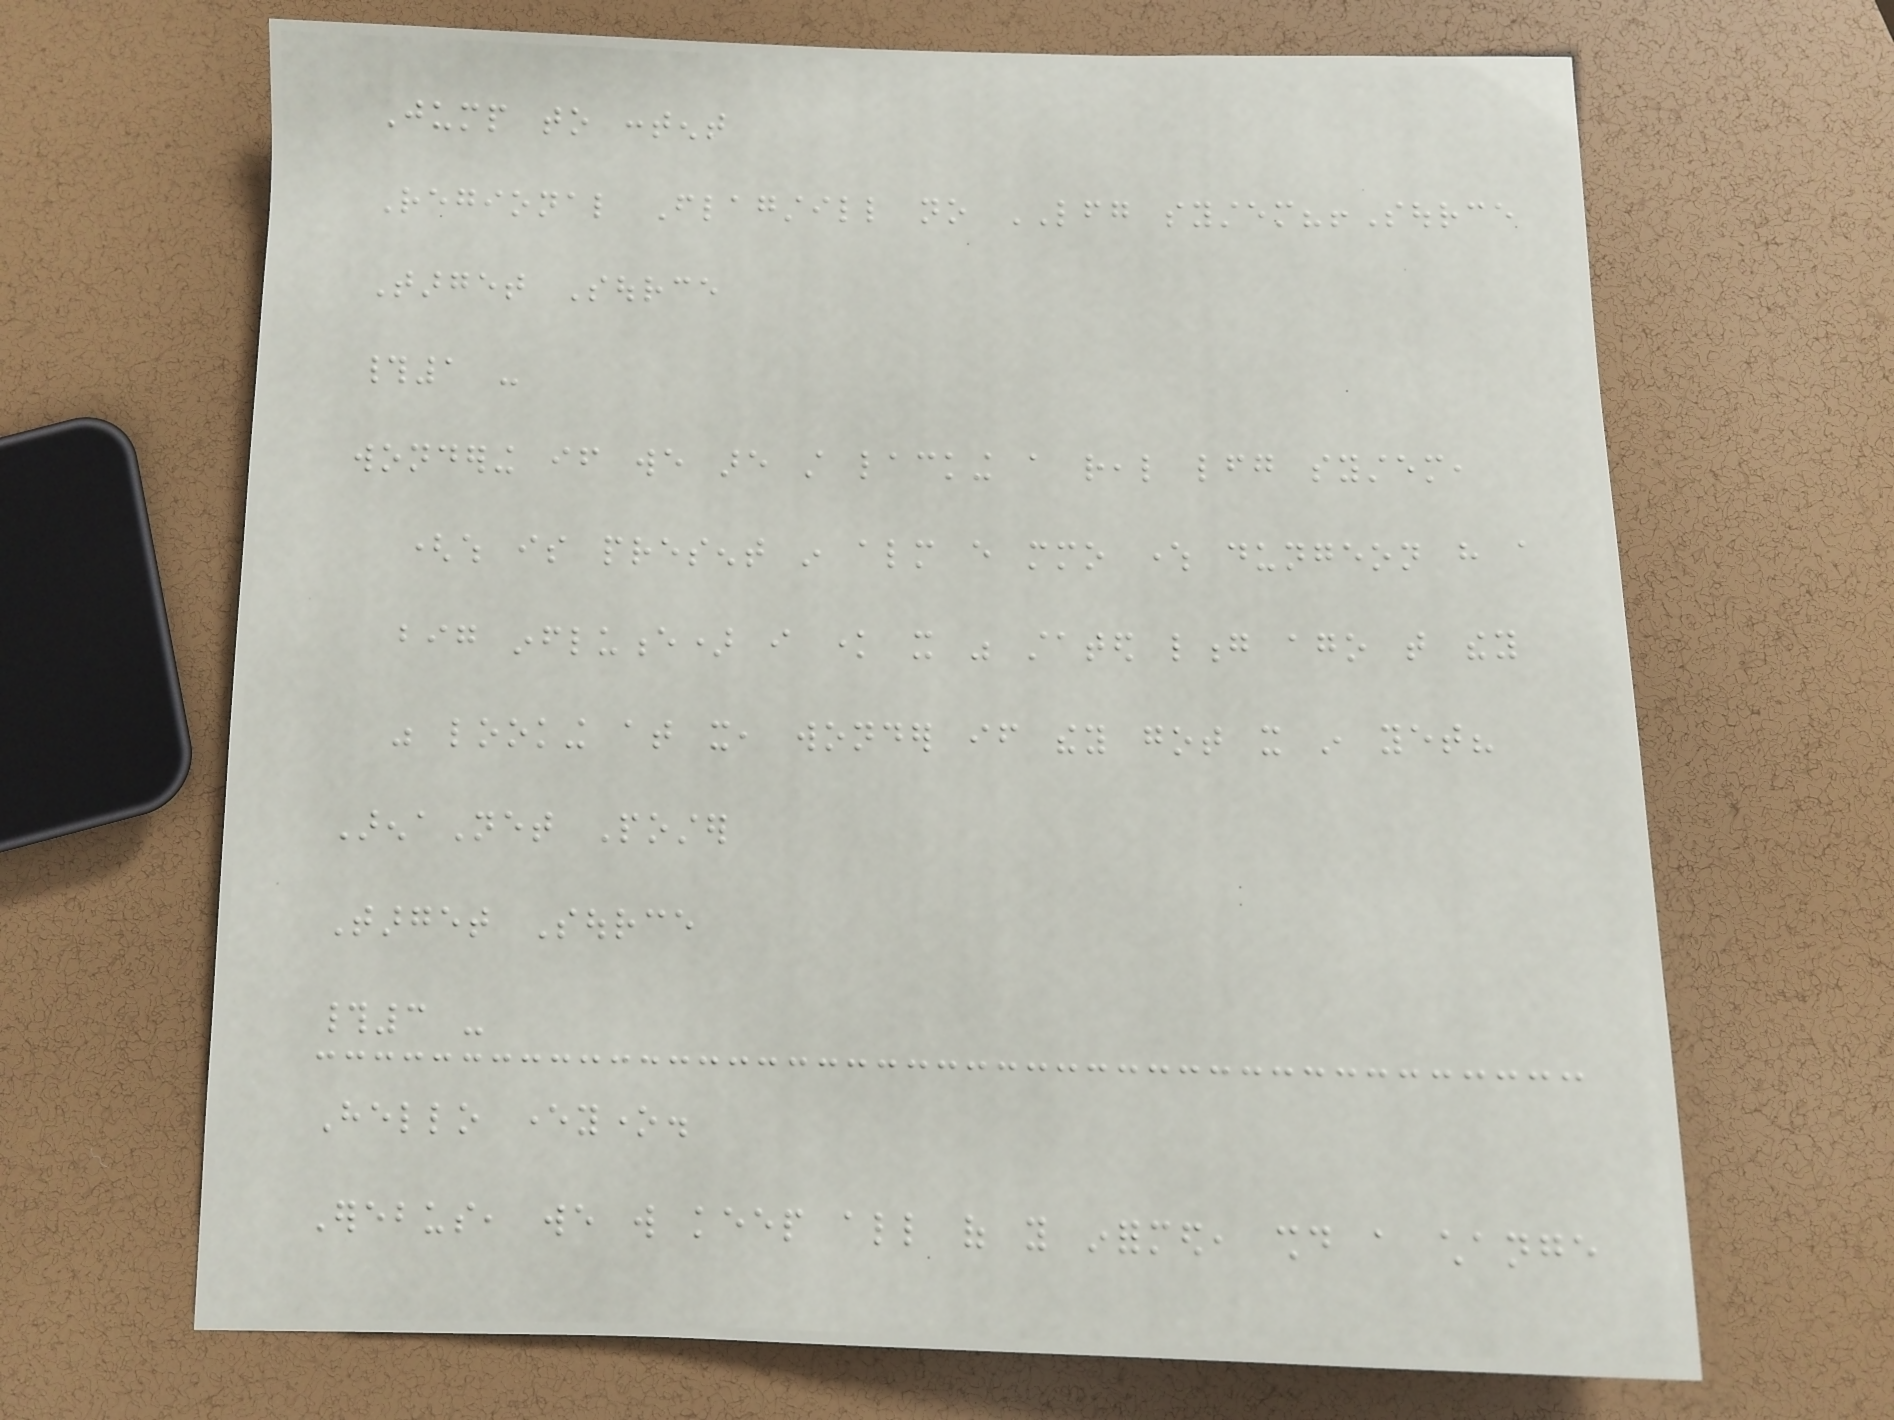Jump to content
Regional Flagstill no LFG system?!Source
Target Source
#1 -
wondering if we are still lacking a real lfg system,
(which is present in almost every mmo where dungeon have a
big influence) i know it was stated long ago that they
was looking at it, wonder if they got it in yet?
ArenaNet Poster
Target Source
#3 -
Hello everyone.
Erebus, we will keep all of you informed, should a change
